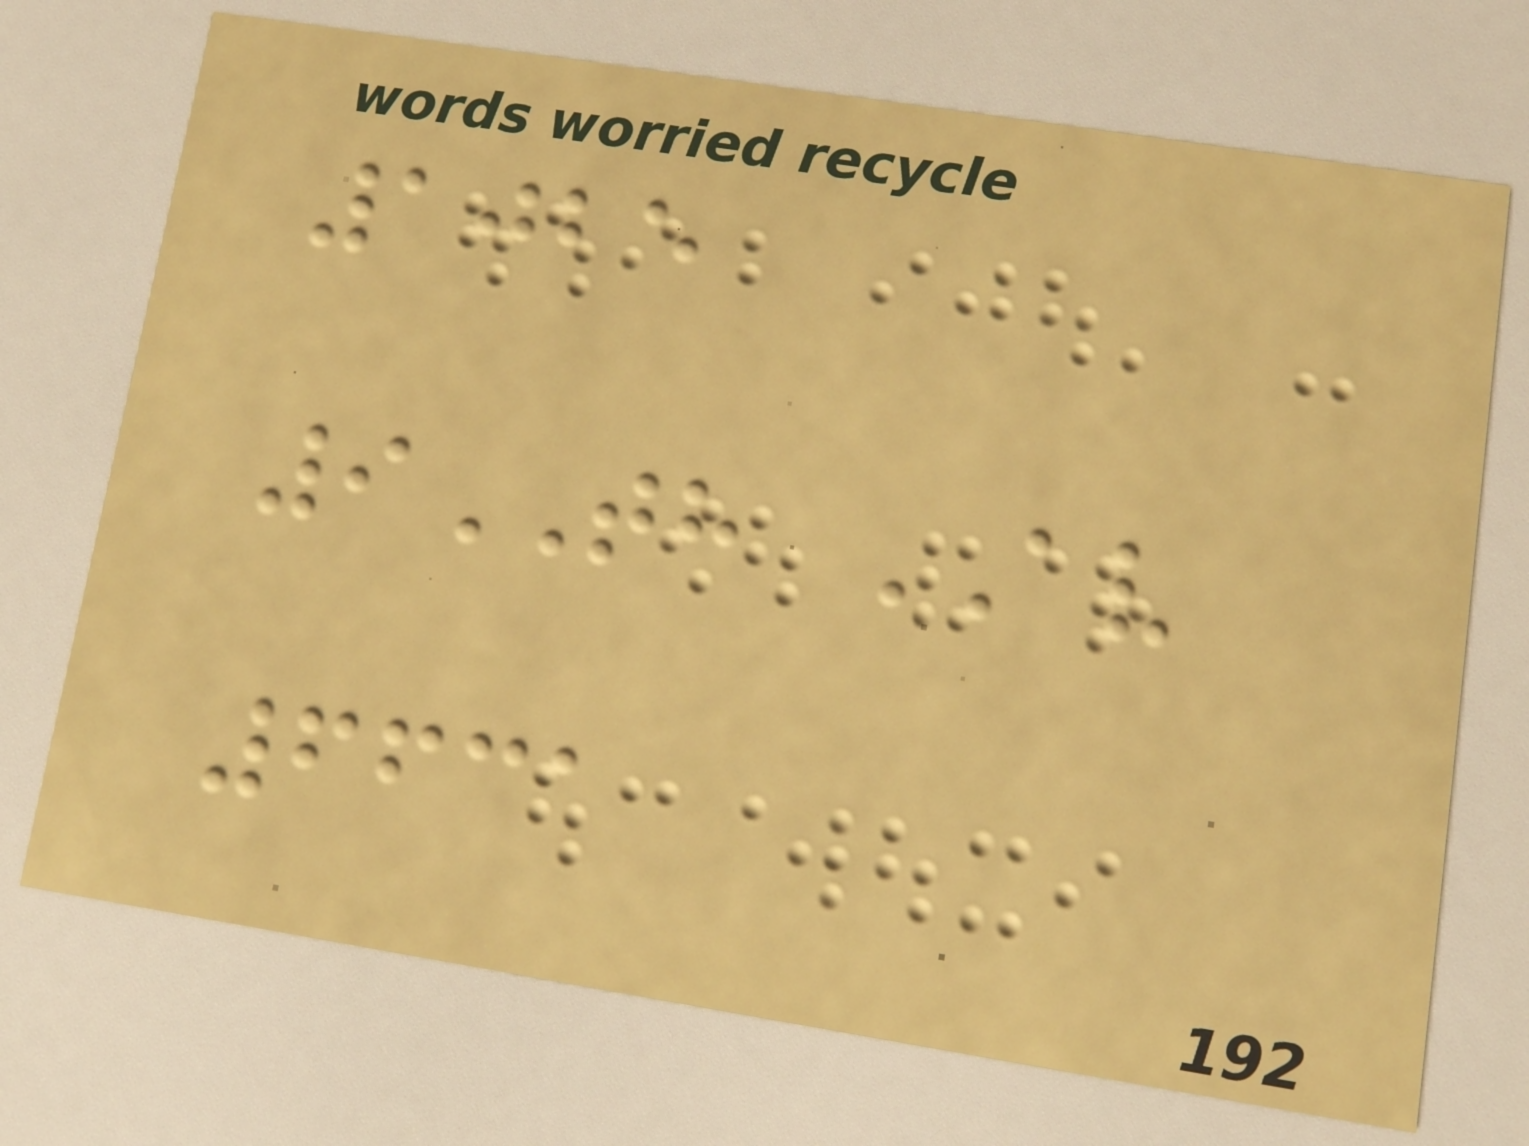1025
9TH AV
6631
